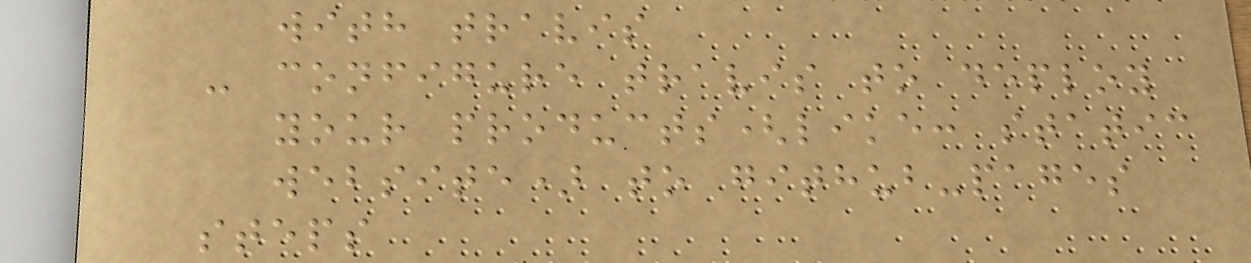with travis
- configure travis to deploy
your products(like: static
website) to github-pages
steps
